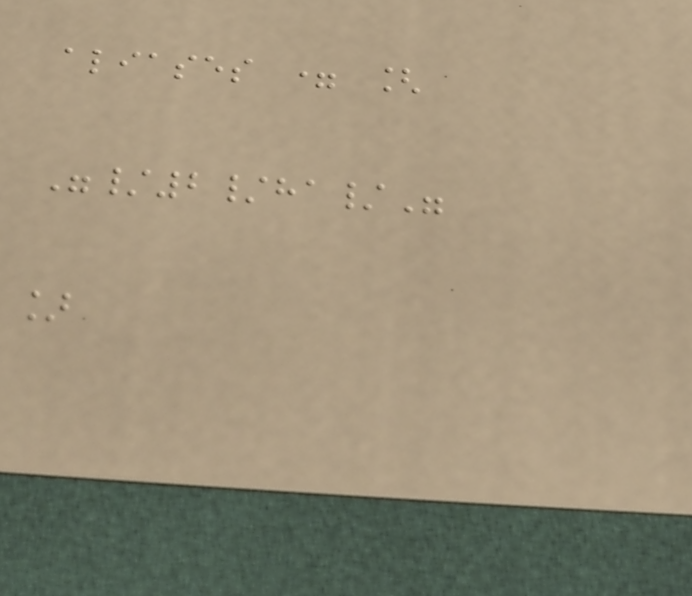aliases = [
"/2/ha/"
]
